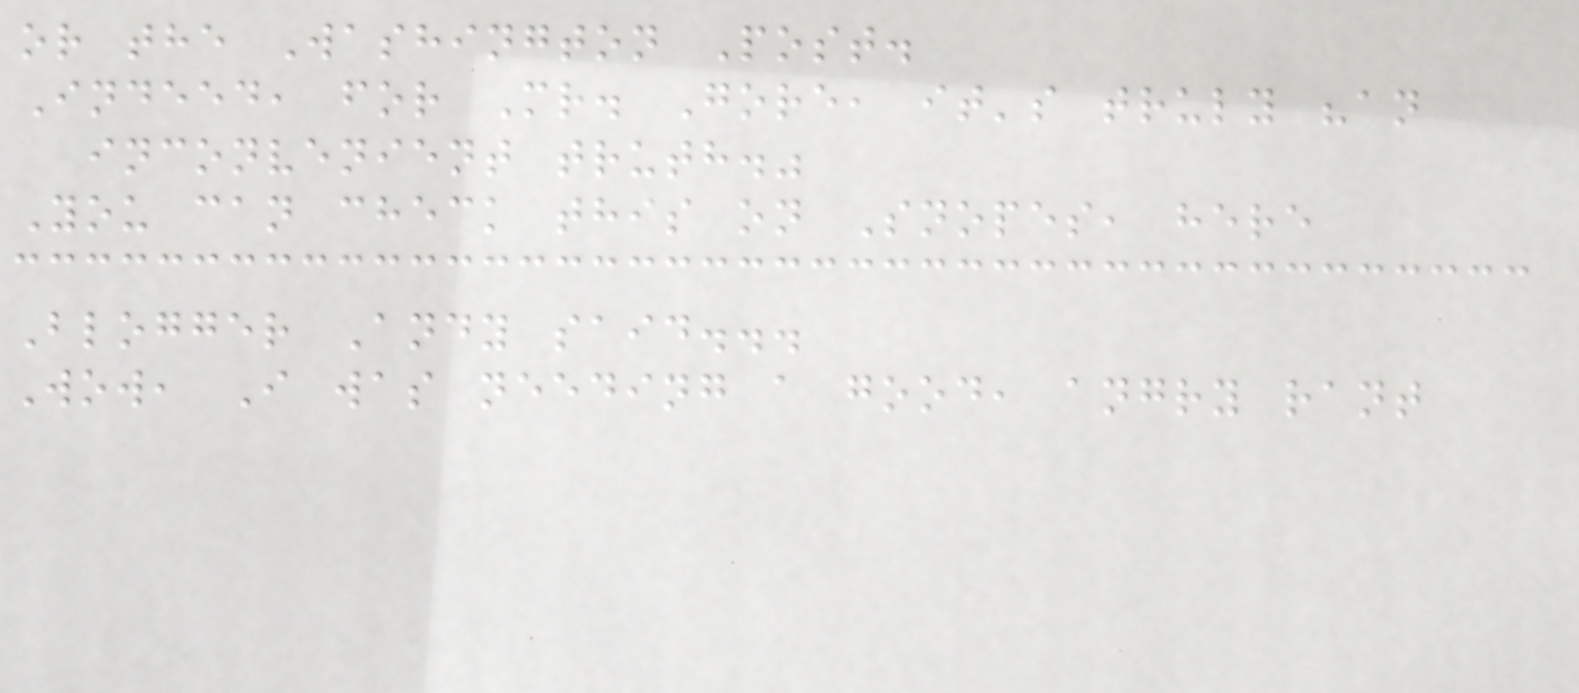or the Washington Post.
Indeed, for Mr. Gore, it's truly "an
inconvenient truth."
You can check this on Snopes, here
Blogger Andy said...
Wow, I was needing a good, angry rant
